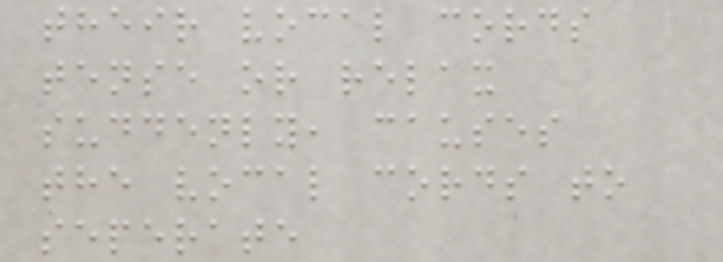their vocal cords
tense or relax
suddenly, causes
the vocal cords to
seperate
